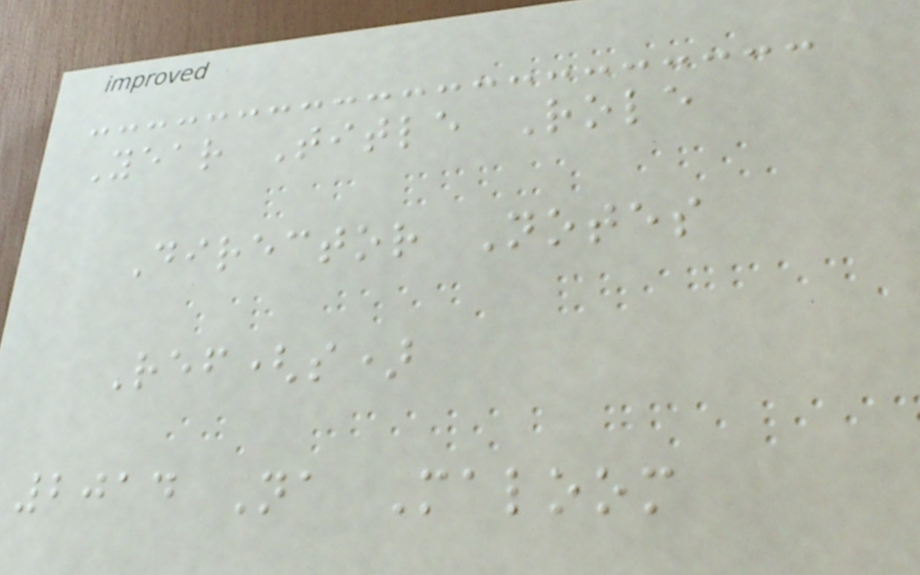Year Title Role
Director Notes
Ref(s)
2014 Na Maloom
